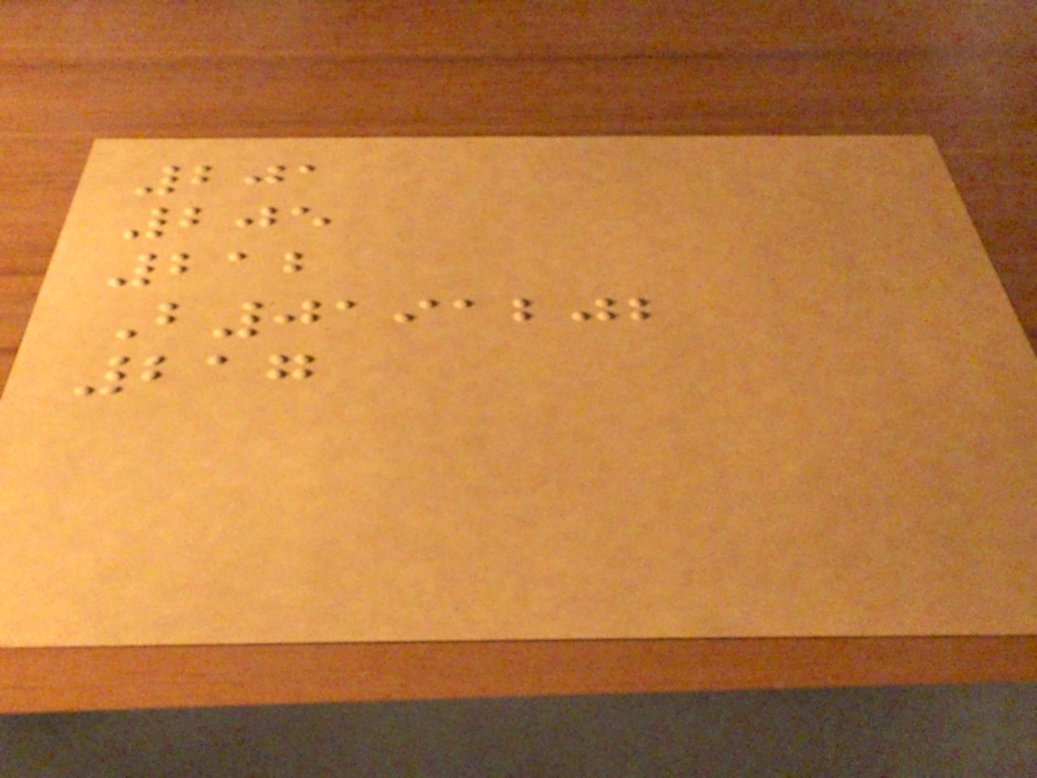201
205
212
B0191202
217
